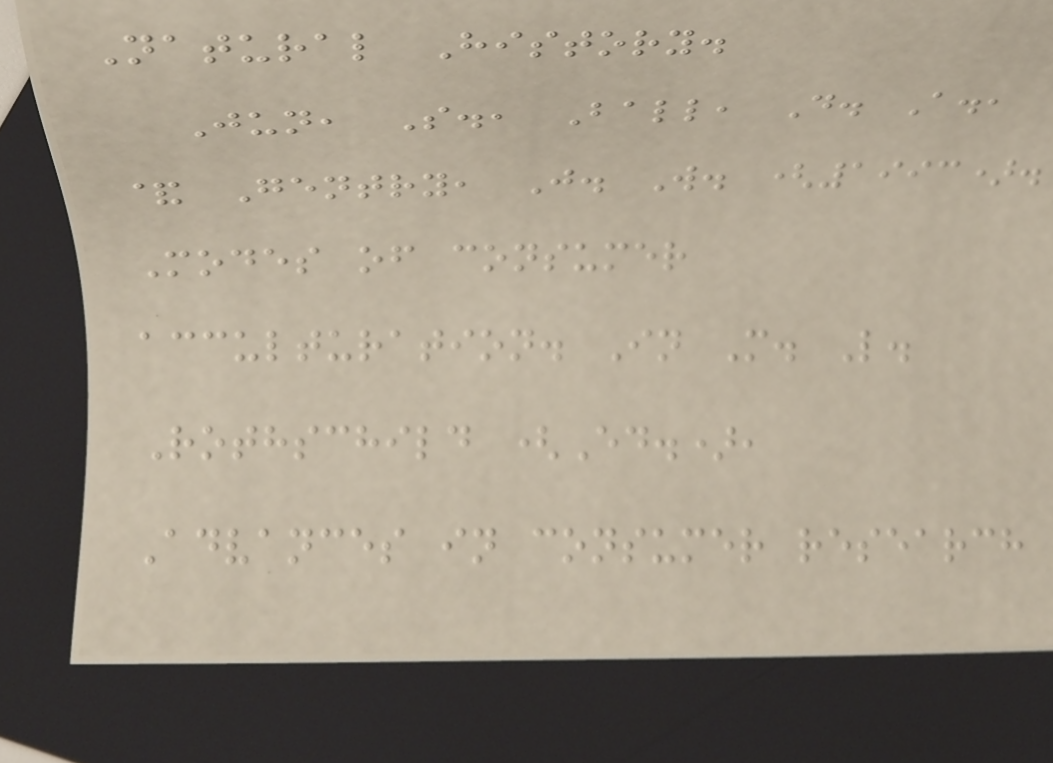Natural History.
Jun, S., Ball, D. A.,
& Gentry, J. W. (1993).
Modes of consumer
acculturation. In M. L.
Rothschild (Ed.),
Advances in consumer research
